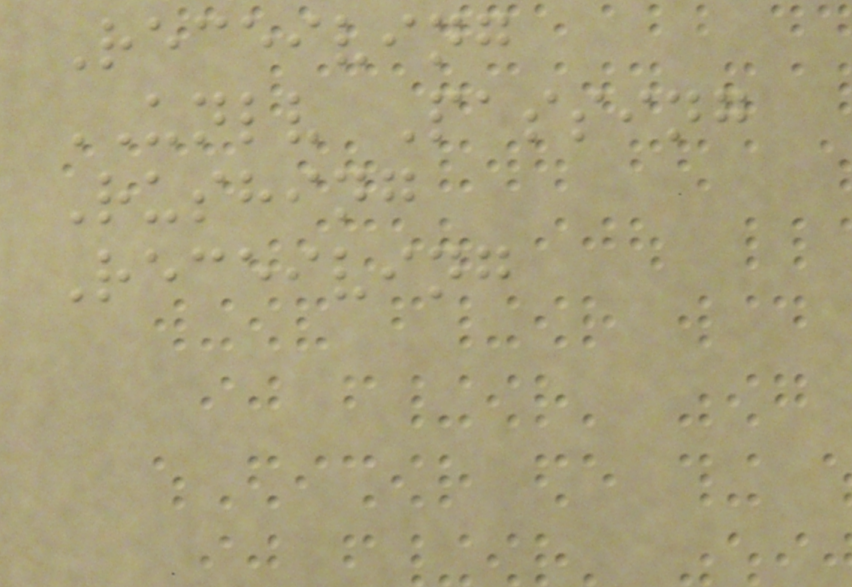Receiving
UNLV Passing
Rushing
Receiving
